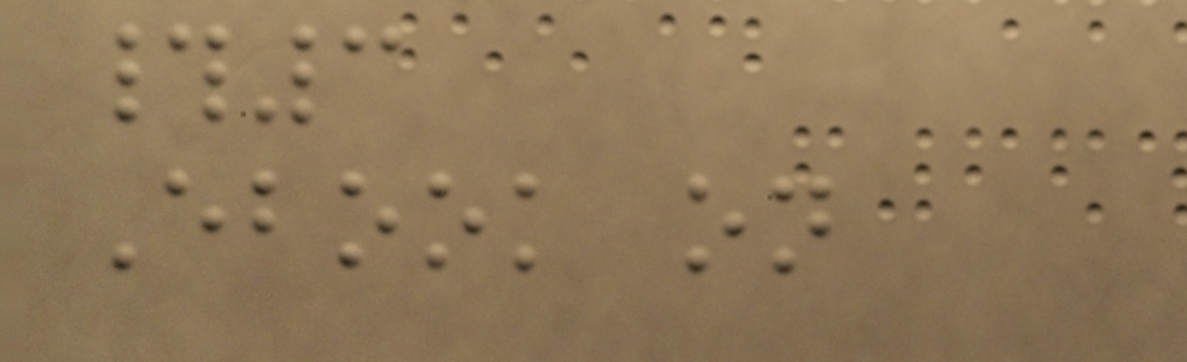#3
Ebook on
